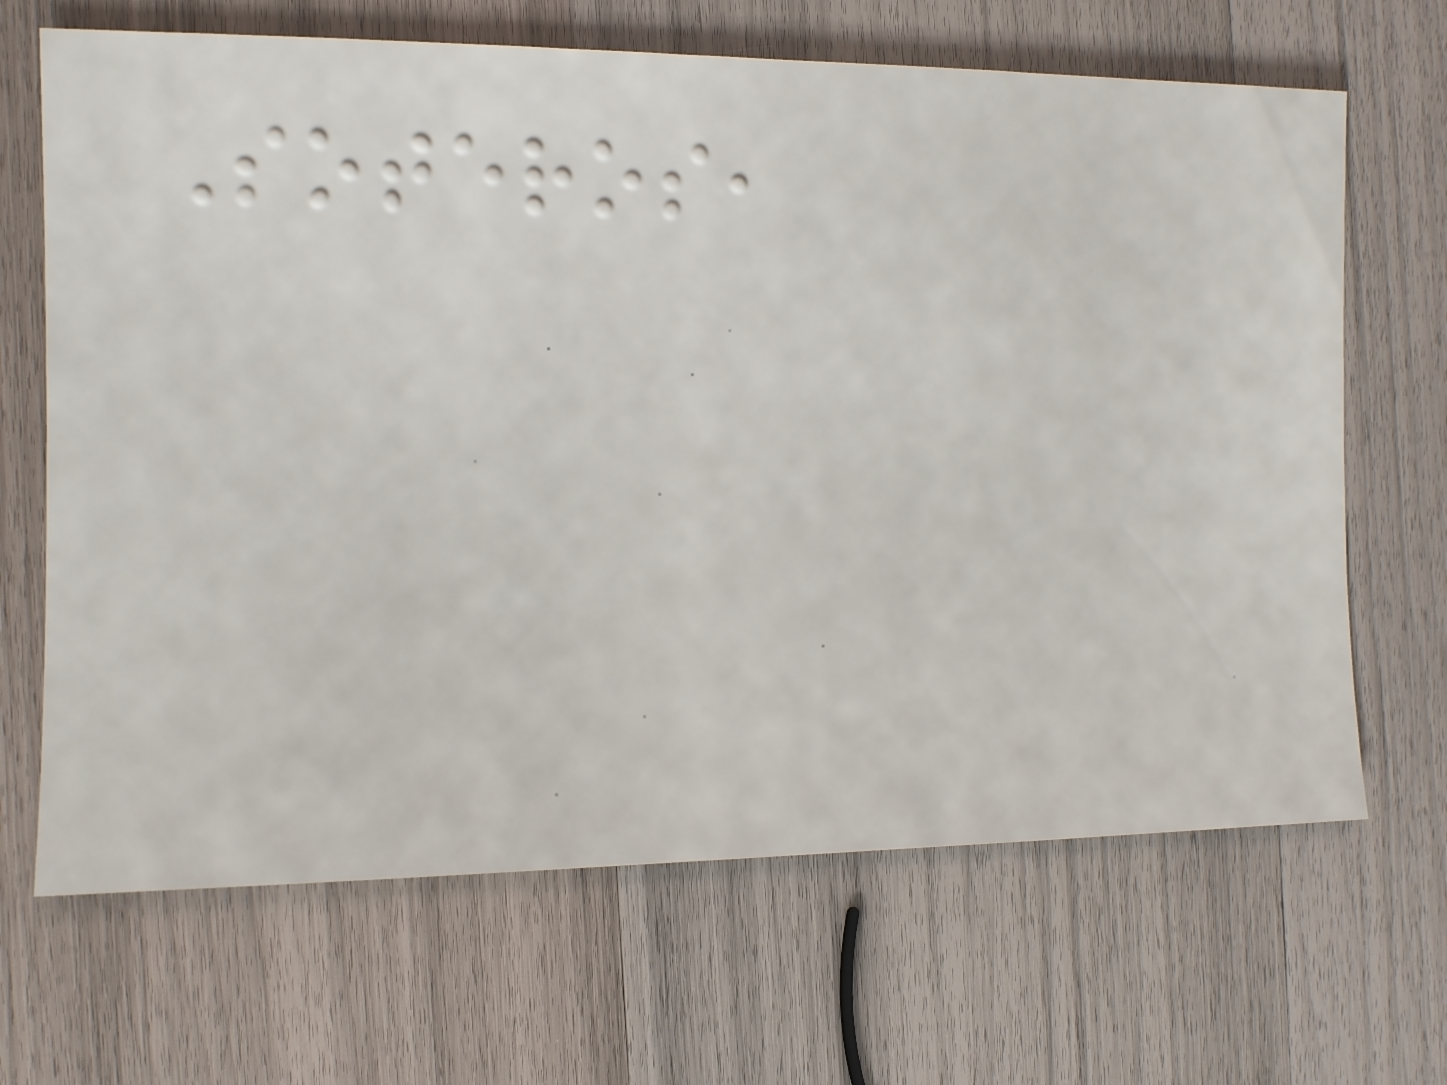Soteros,
